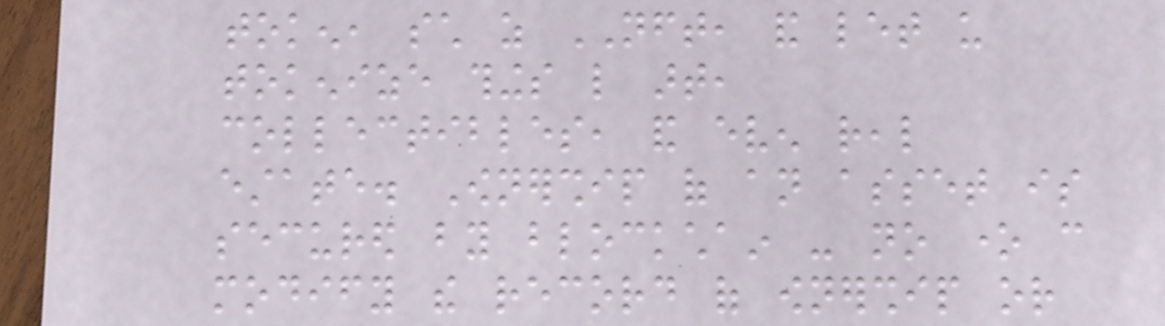token, such as NFT, and let us
tokenize things like art,
collectibles, and even real
estate. Ownership of an asset is
secured by blockchain - no one can
modify the record of ownership or
